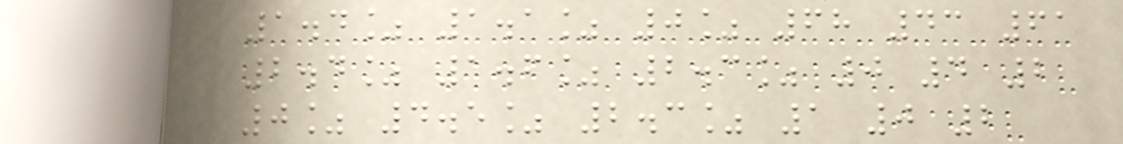1.4% 1.1% 0% 68 43 61
2.4% 1.6% 2.3% 0 4 2
0% 4.5% 2.3% 1 0 2
